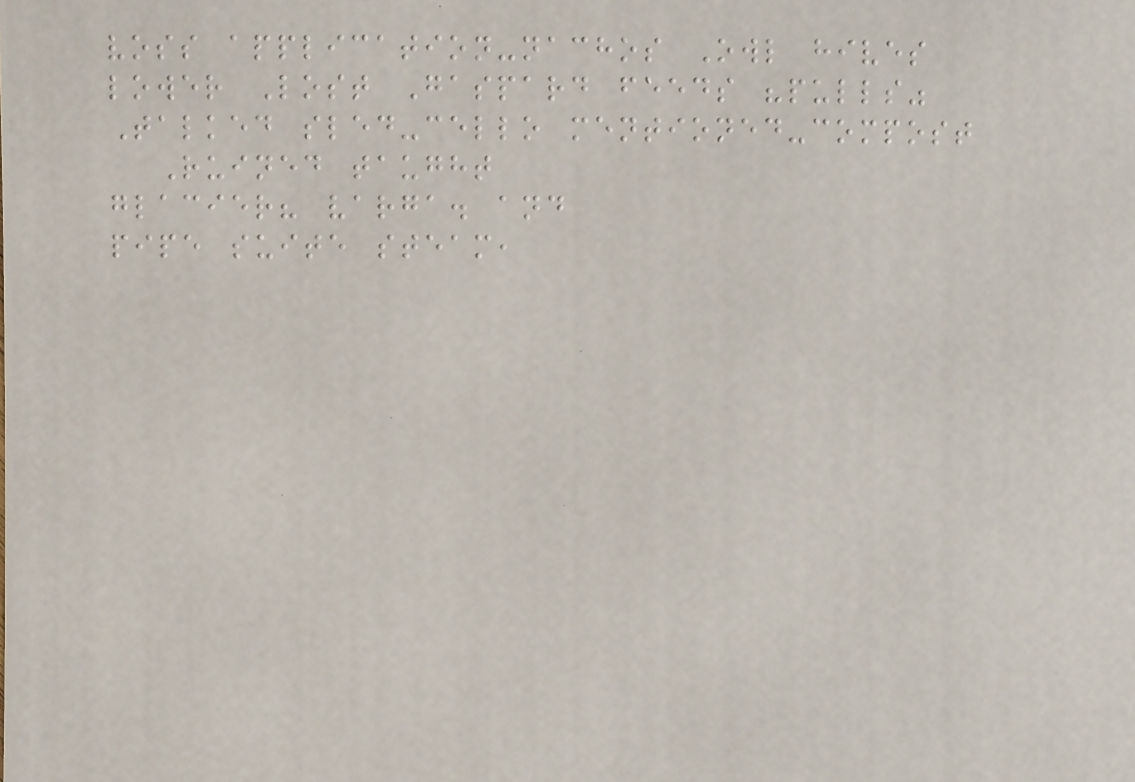voss application-nachos Owl hives
lower Lost Gaspard feeds "pulls"
Talked sled-cello mentioned-compost
Ruined taught
glacier? varga. and
pipe suite steam,
